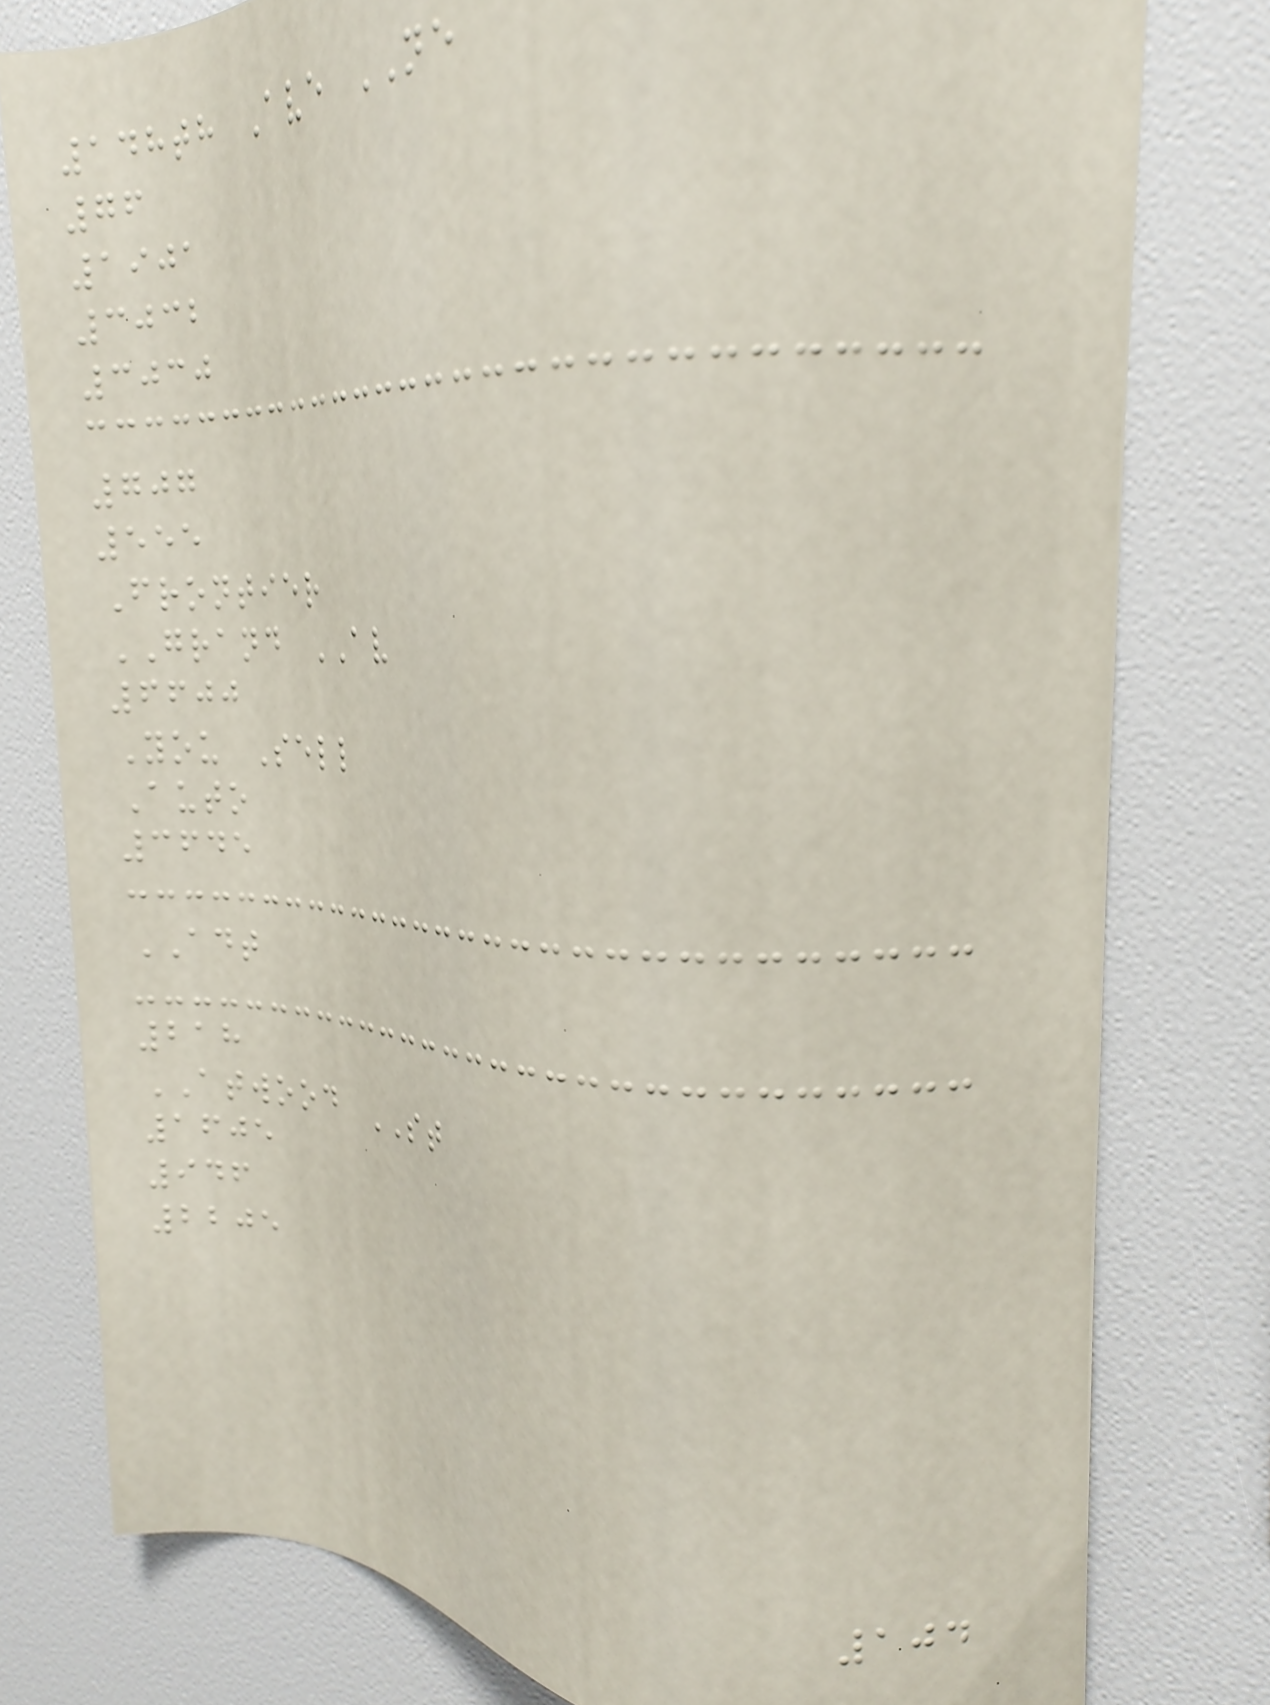148th Ave NE
76
1901
3032
3030
707
555
Frontier
GRAND AV
6600
You Sell
Auto
3645
ADT
218
ATWOOD ST
1605
946
2205
104
